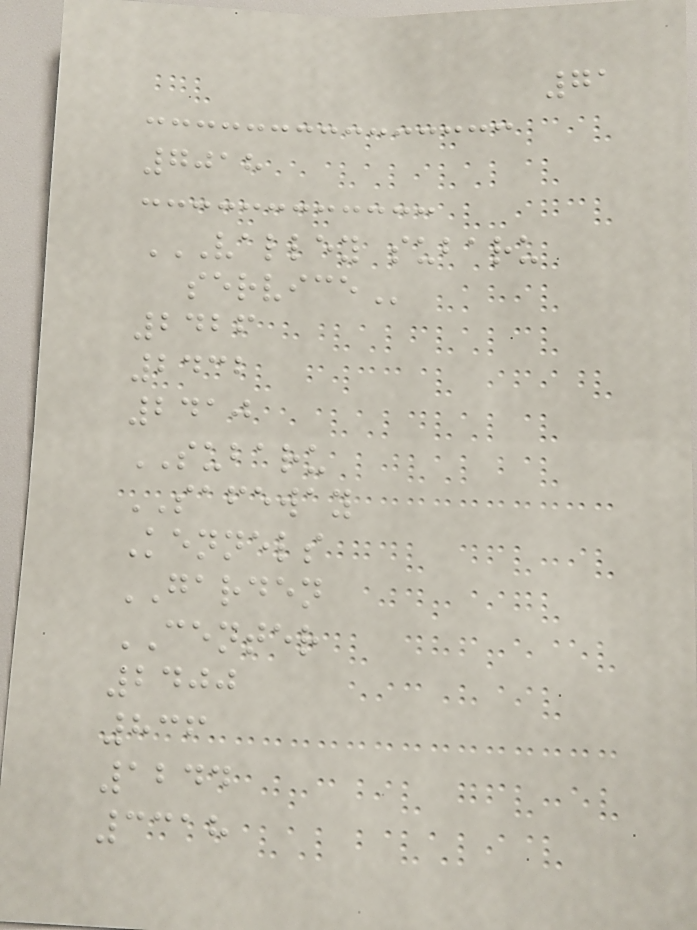71
7018
VALLEY SUBARU
SERVICE
2426
2432
2410
SUBARU
SAFEWAY
Kennels
GARDEN
CENTER
2400
836
1244
3318
